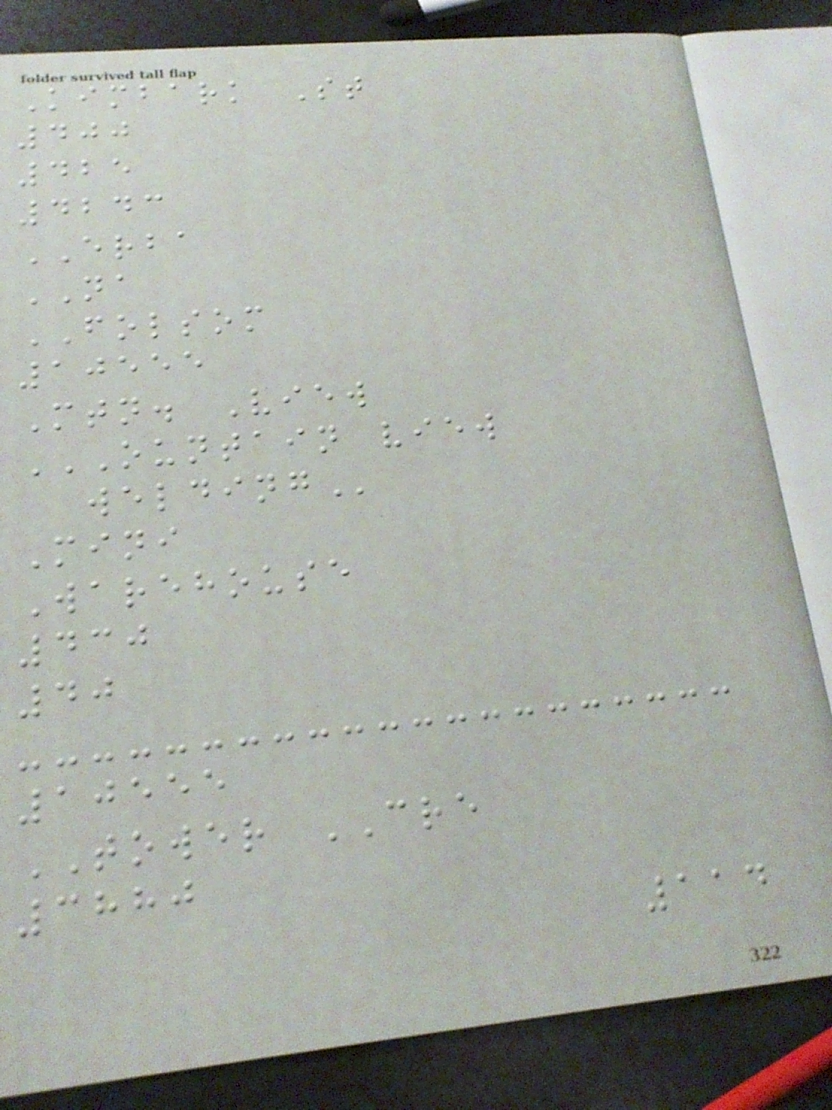Kimbark St
400
425
4243
ERBA
NA
FOLSOM
10555
Mtn. View
OUNTAIN VIEW
WELDING
Mini
Warehouse
430
40
10555
TOWER CRE
3880
114
